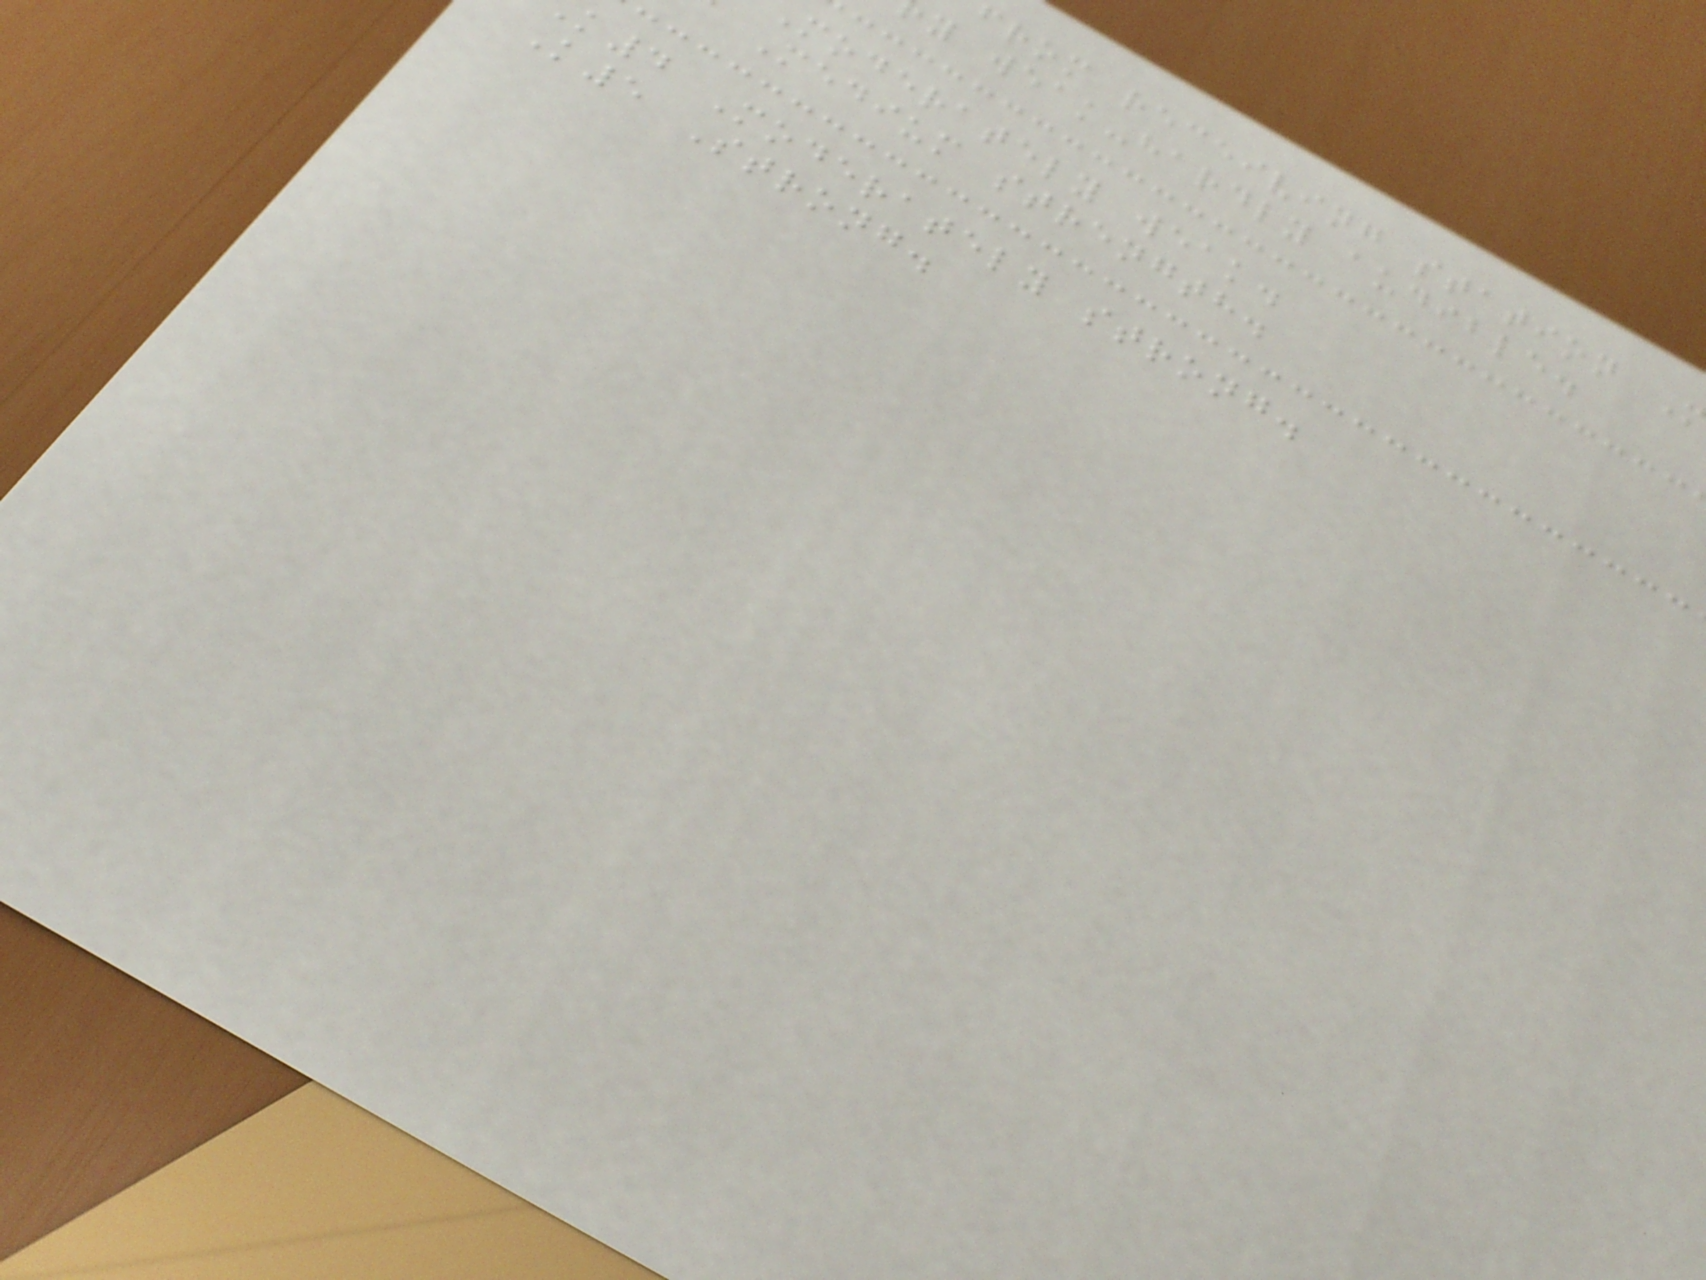from receiving station
y weak-hardly audible.
moderately weak.
Medium strength.
k4 Moderately strong.
K5 Strong.
